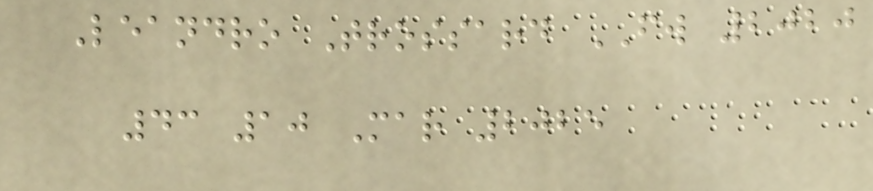Leandro Trossard FW 2020
43 10 Mar 2025
